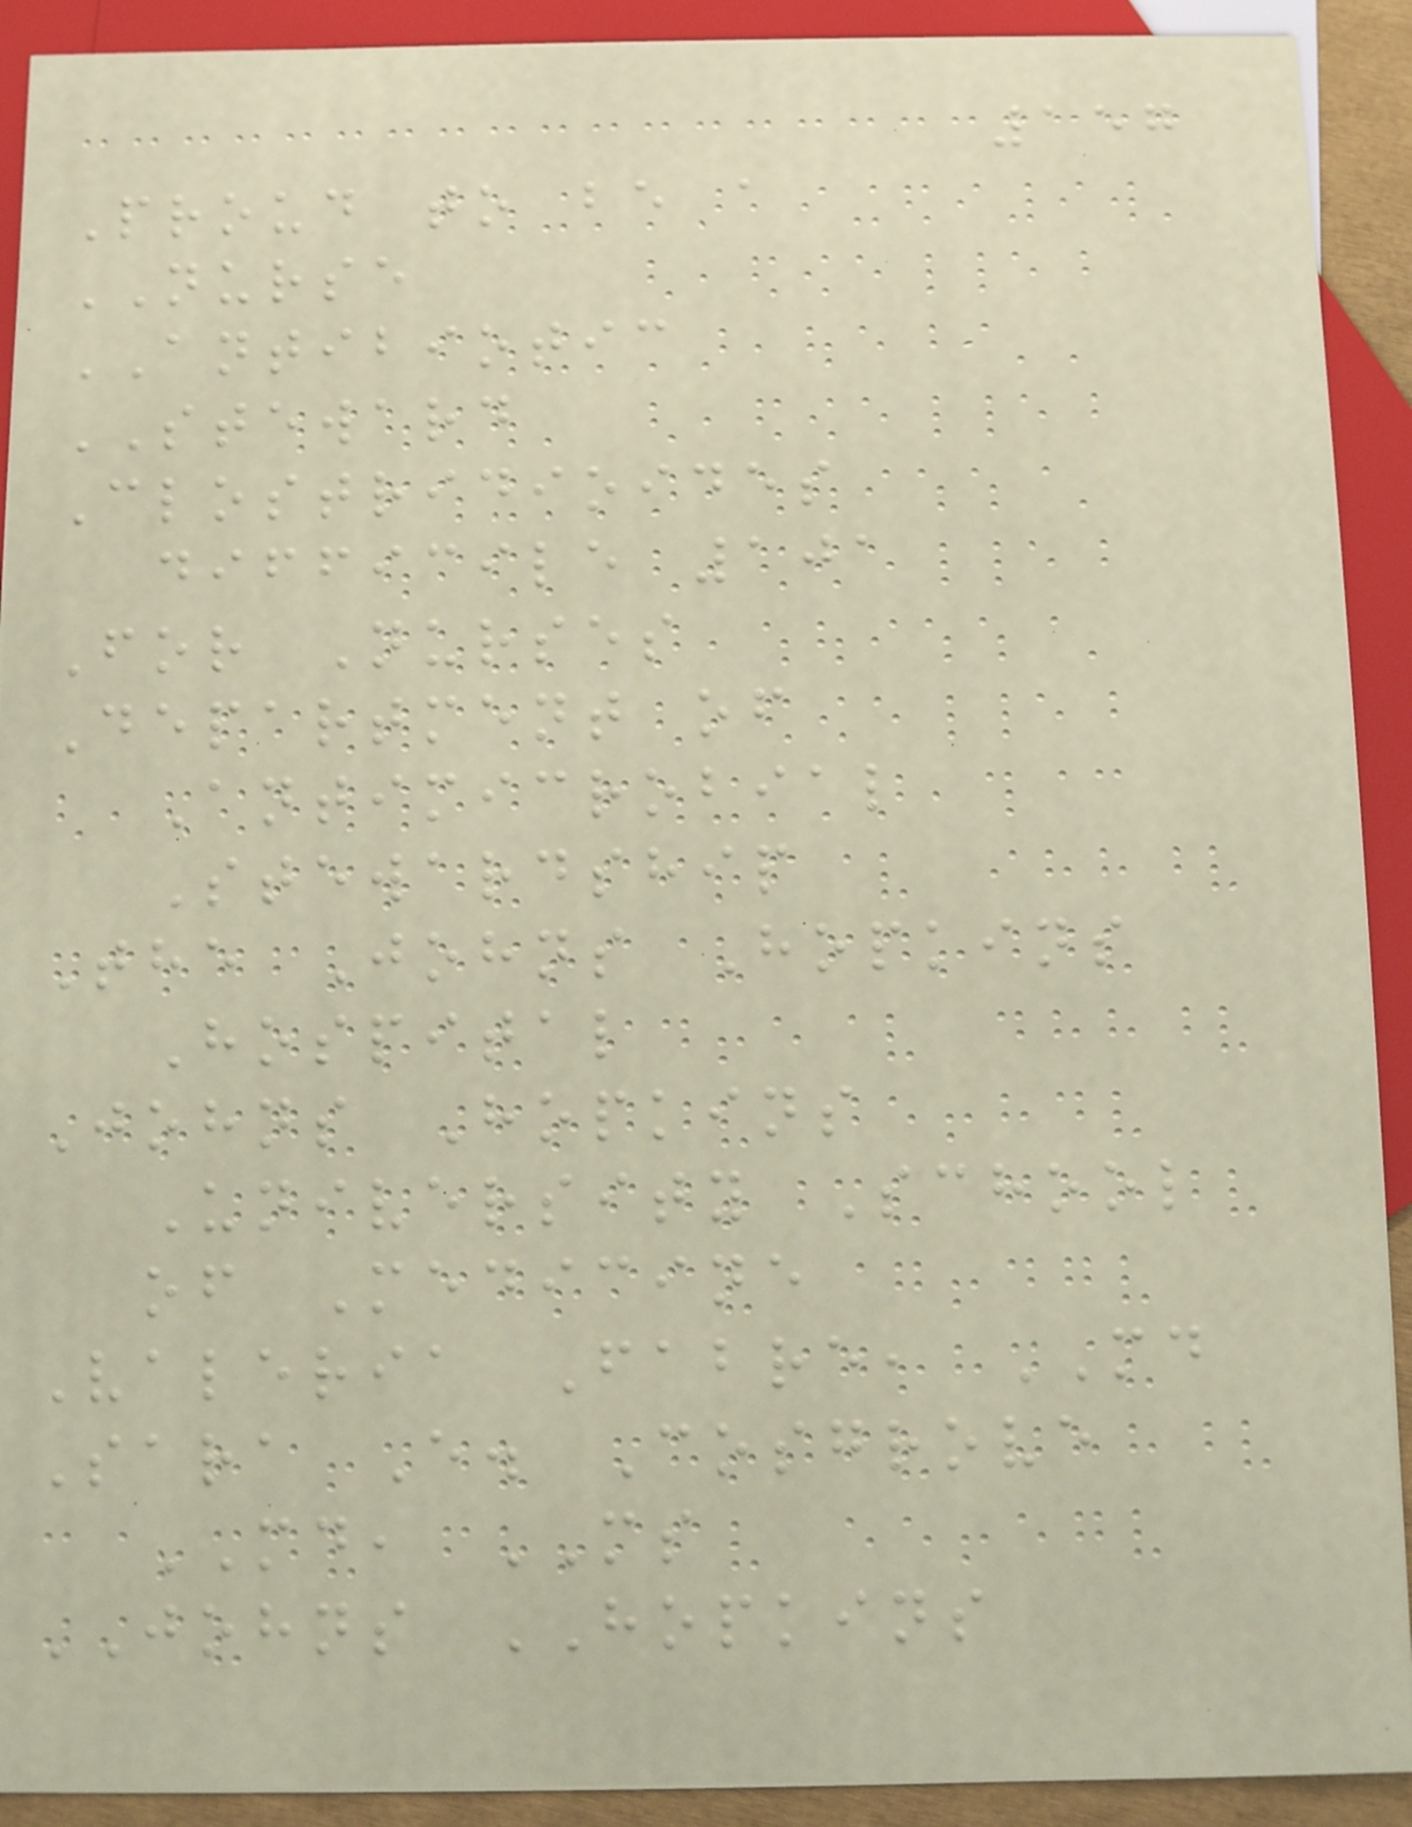157
Proud to be a
NURSE
ANTIBIOTIC
STEWARD
Clostridioides
difficile 101
For Nurses
Department of
Antimicrobial
Stewardship
The Johns Hopkins
Hospital
Johns Hopkins
University School
of Medicine
Valeria Fabre, MD
Sara E. Cosgrove
MD, MS
JOHNS HOPKINS
